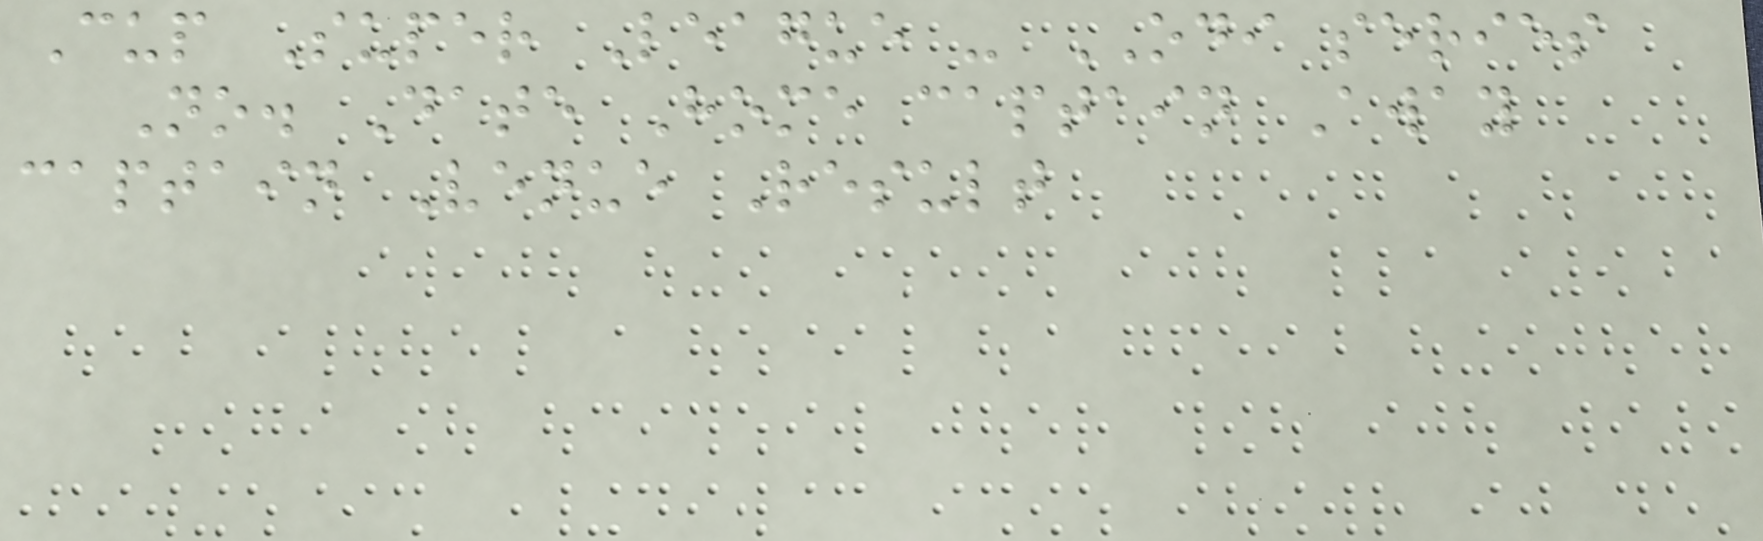Cup Super League - ODI series
No. Date Home captain Away
captain Venue Result
